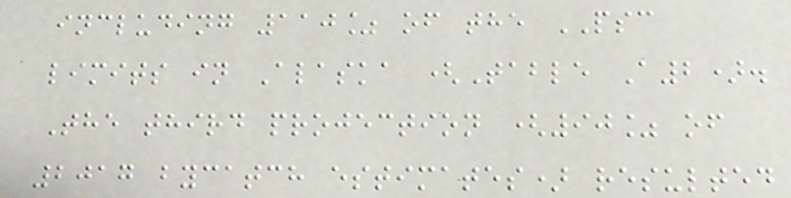including 110% of the PSC
limits in Alaska (Table A2).
The third projection (90% of
2017 bycatch estimates) resulted
